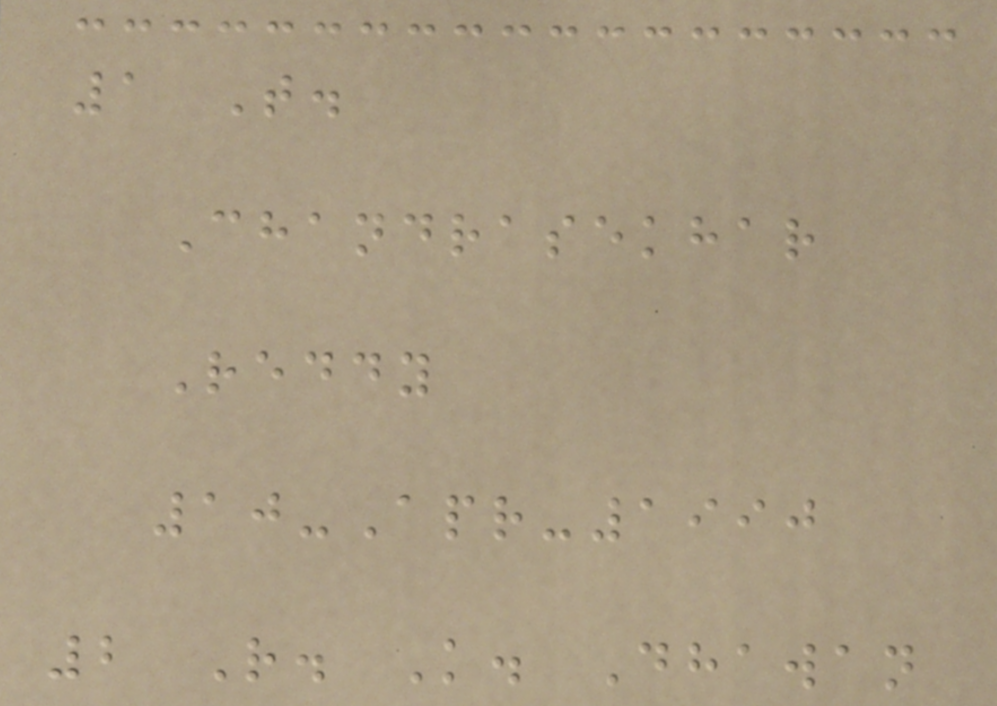1 T.
Chandrasekhar
Reddy
10-Apr-1990
2 R. K. Dhawan
